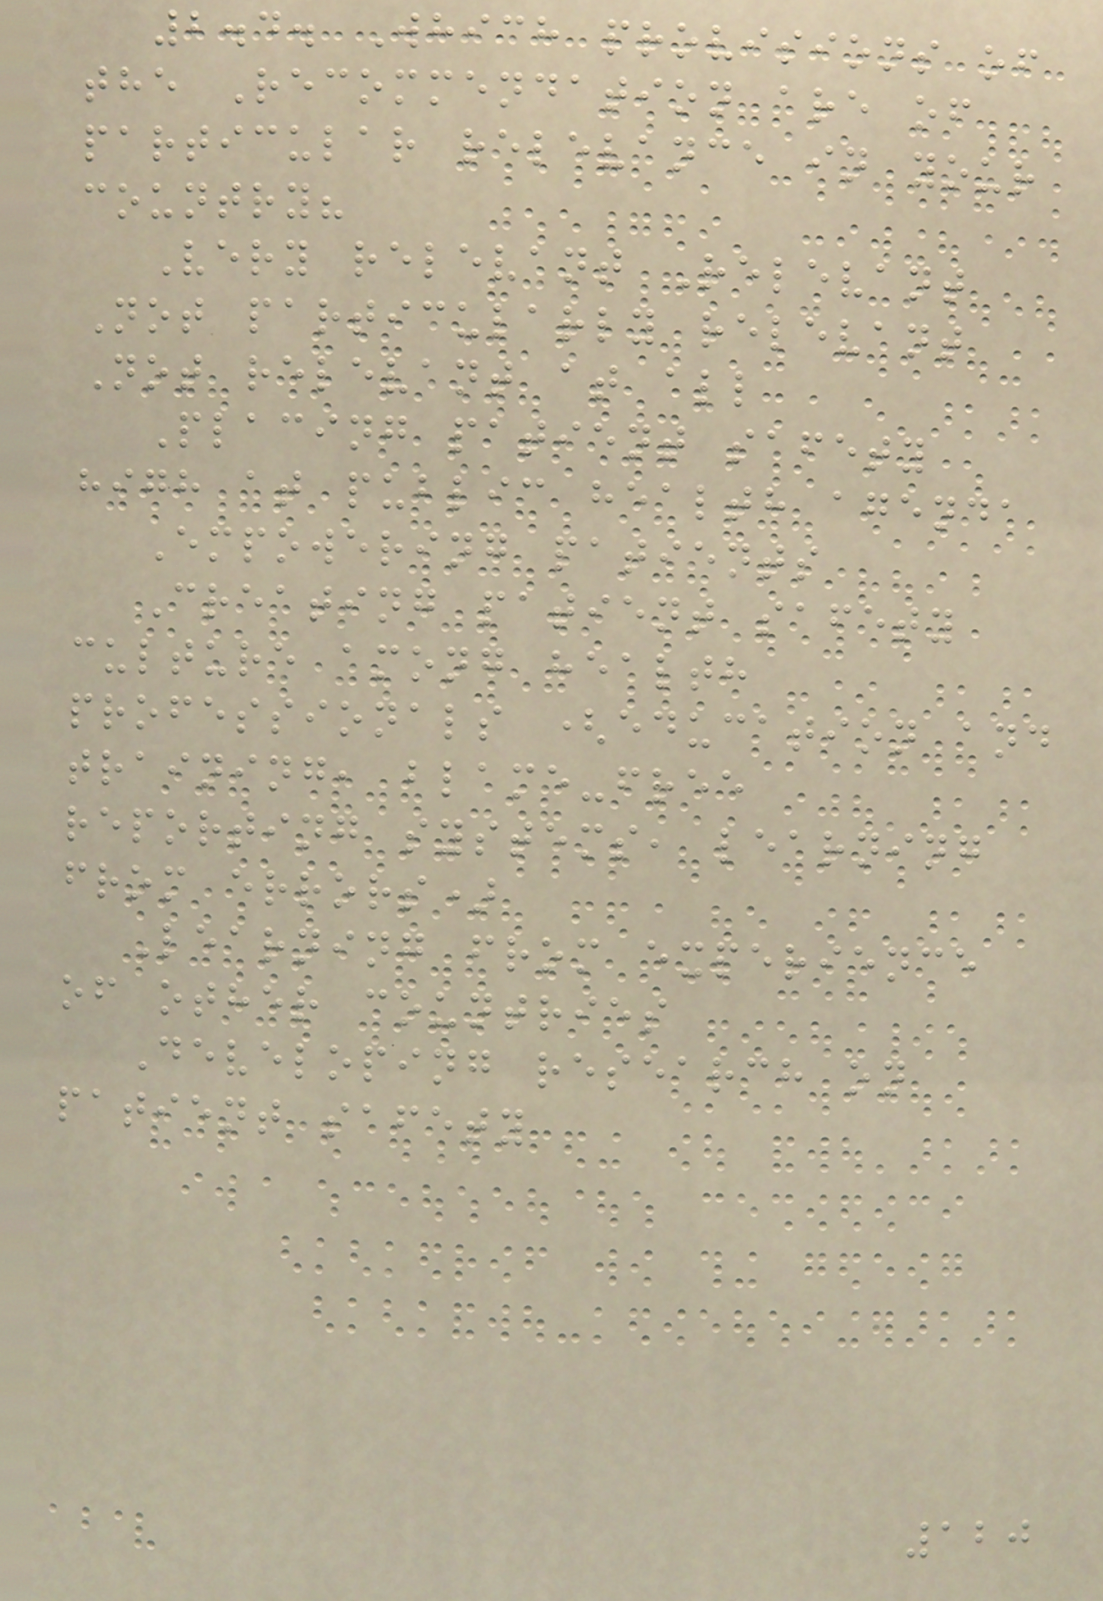2.4. Which provisions of
the Recommendation are of
particular relevance in your
country?
Very relevant Relevant
Not particularly relevant
Not relevant at all
Placing patient safety
high at public health agenda
Empowering patients
Creating patient safety
culture among health
professionals (education and
training, blame-free
reporting systems, learning
from errors)
Learning from experience
of other countries
Developing research on
patient safety
120
